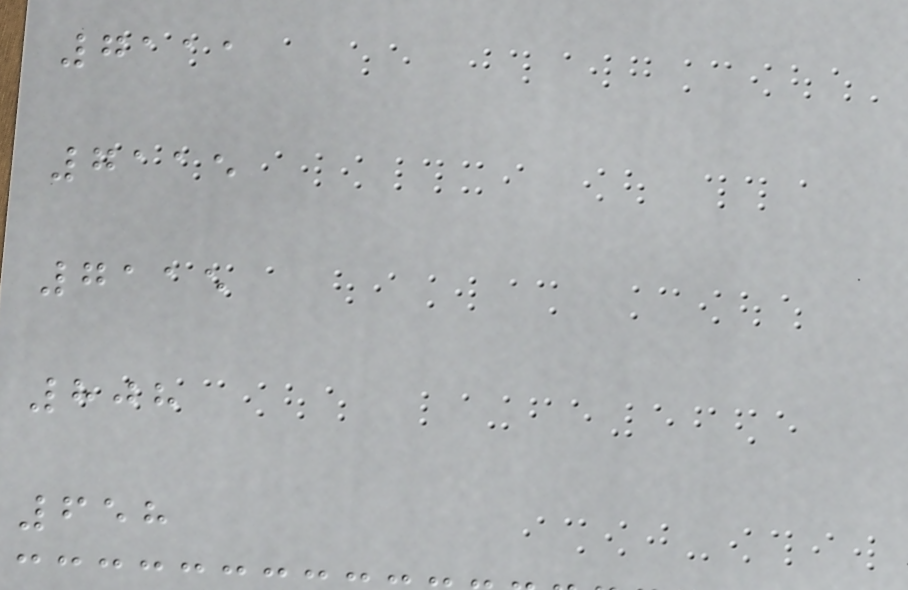7111
7115
7115
808
658
